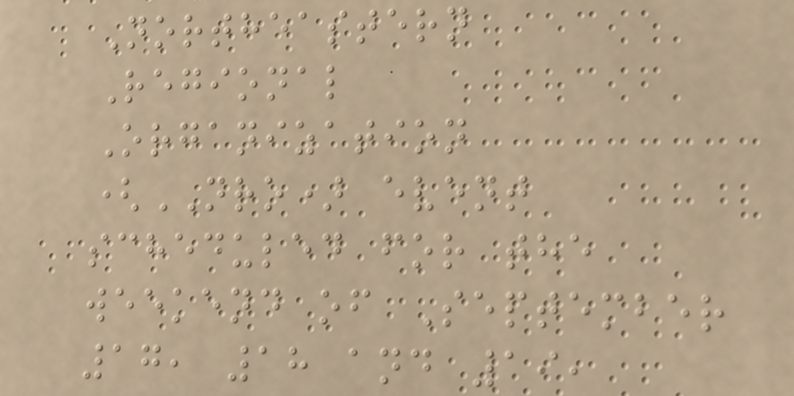Northeastern
Regional
Organization
(NRO) event
scheduled for the
weekend of September
17, 18 and 19,
